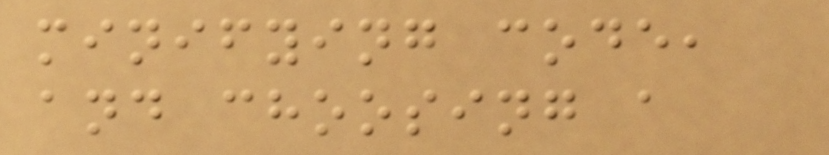minifying code,
and choosing a
